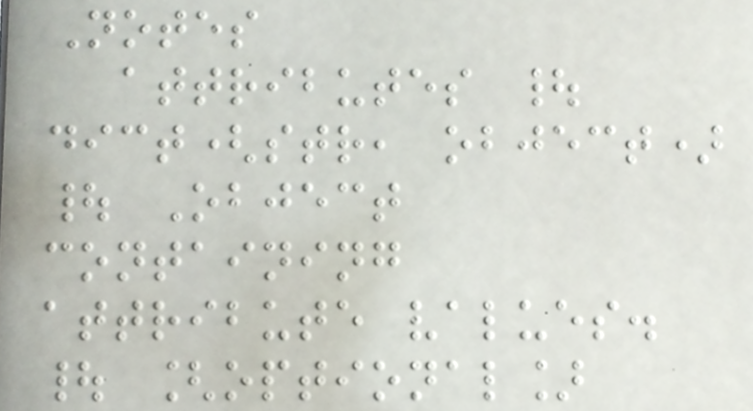Notes
attributes |
dict(str, object)
| Object
containing
attribute values.
| [optional]
